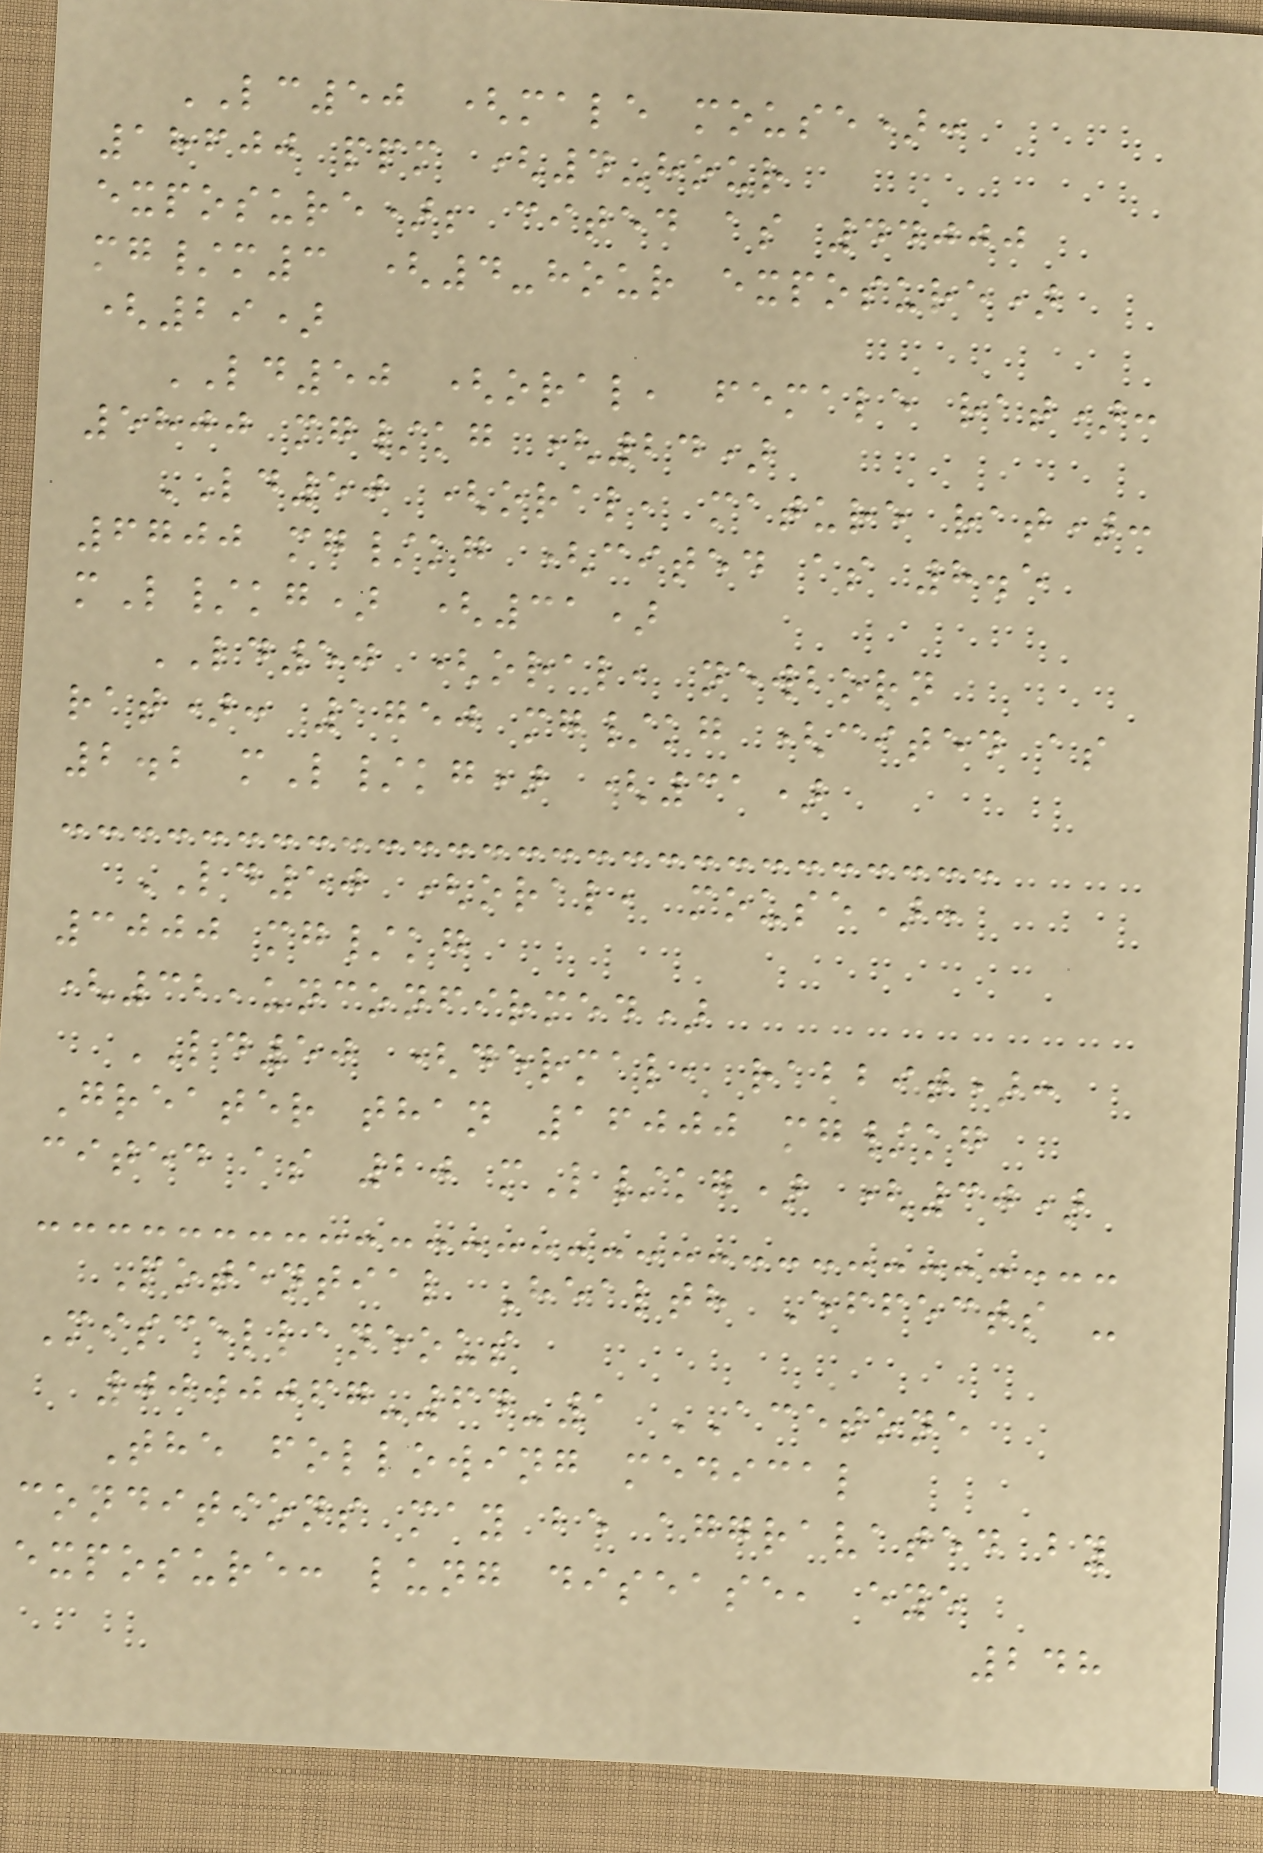LC50 (male mouse):
18600 ppm (4-hour
exposure); cited as 44000
mg/m3 (4-hour exposure)
(29)
LD50 (oral, female rat):
5800 mg/kg (24)
LD50 (oral, mature rat):
6700 mg/kg (cited as 8.5
mL/kg) (31)
LD50 (oral, newborn
rat): 1750 mg/kg (cited as
2.2 mL/kg) (31)
LD50 (oral, mouse):
3000 mg/kg
(32,unconfirmed)
LD50 (dermal, rabbit):
Greater than 16000 mg/kg
cited as 20 mL/kg) (30)
Potential Health Effects -
Miscellaneous
0000067-64-1 ACETONE
The following medical
conditions may be aggravated by
exposure: lung disease, eye
248
